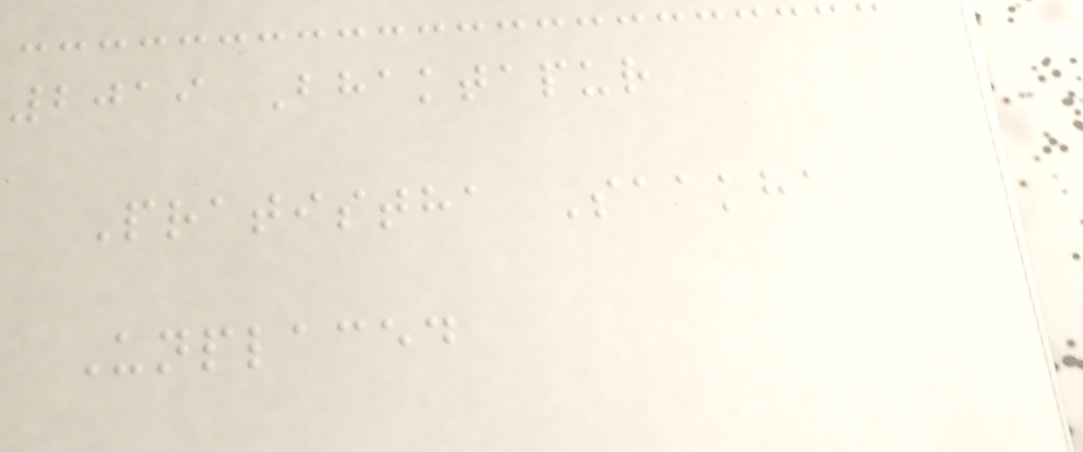2019 Bhaktapur
Pratistha Saakha
Unplaced
